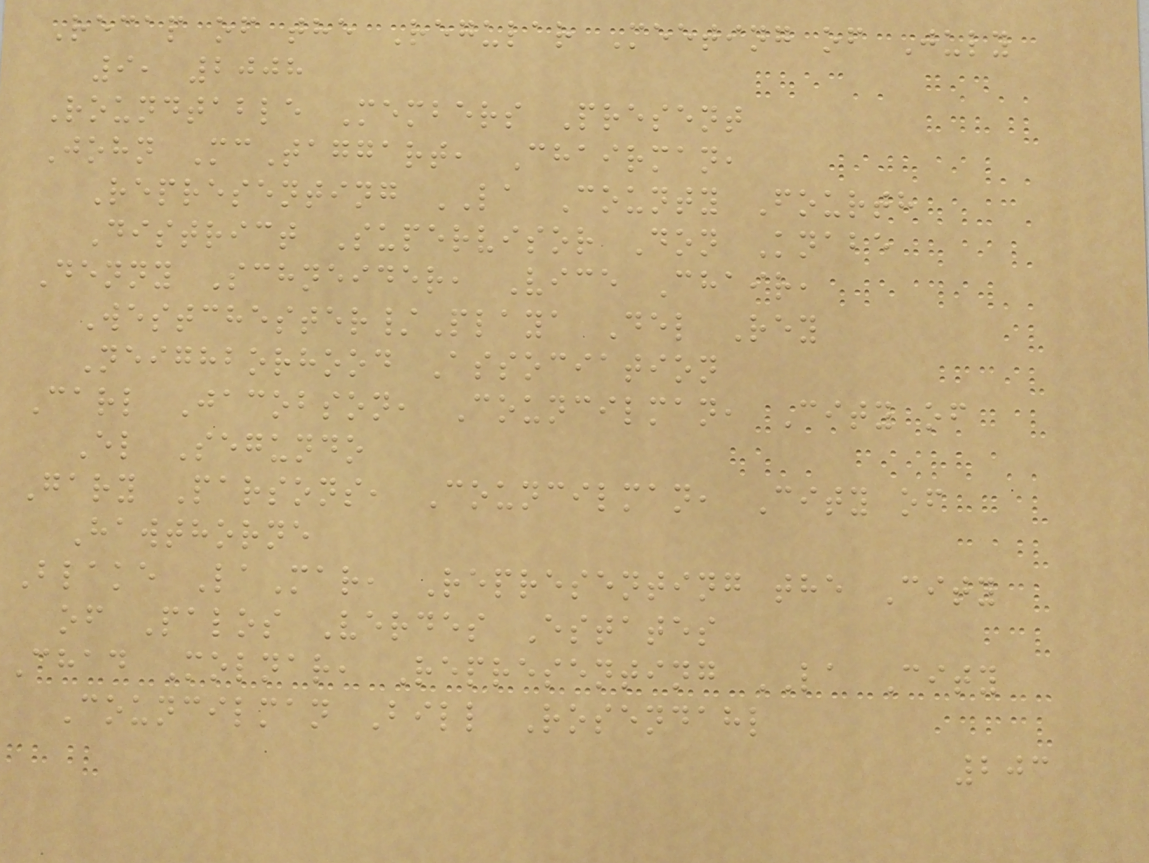Recap of the Regular Meeting of July
9, 2008
Roundtable Members Present
John McTaggart, Chairman,
Representing LA County Fourth
District Supervisor Don Knabe
Denny Schneider, Vice Chair,
Westchester/Playa Del Rey
Neighborhood Association
Carl Jacobson, Councilman, City of
El Segundo
Gary Parsons, Councilman, City of
Hawthorne
Blake LaMar, Representing the City
of Palos Verdes Estates
Chad Molnar, Representing LA City
Councilman Bill Rosendahl
203
